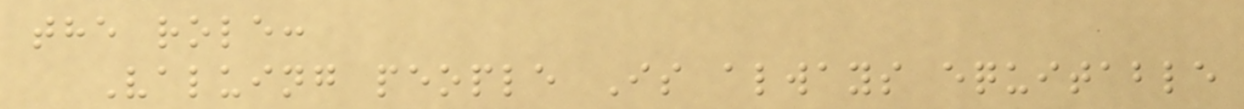the role:
Valuing people Is always equitable
